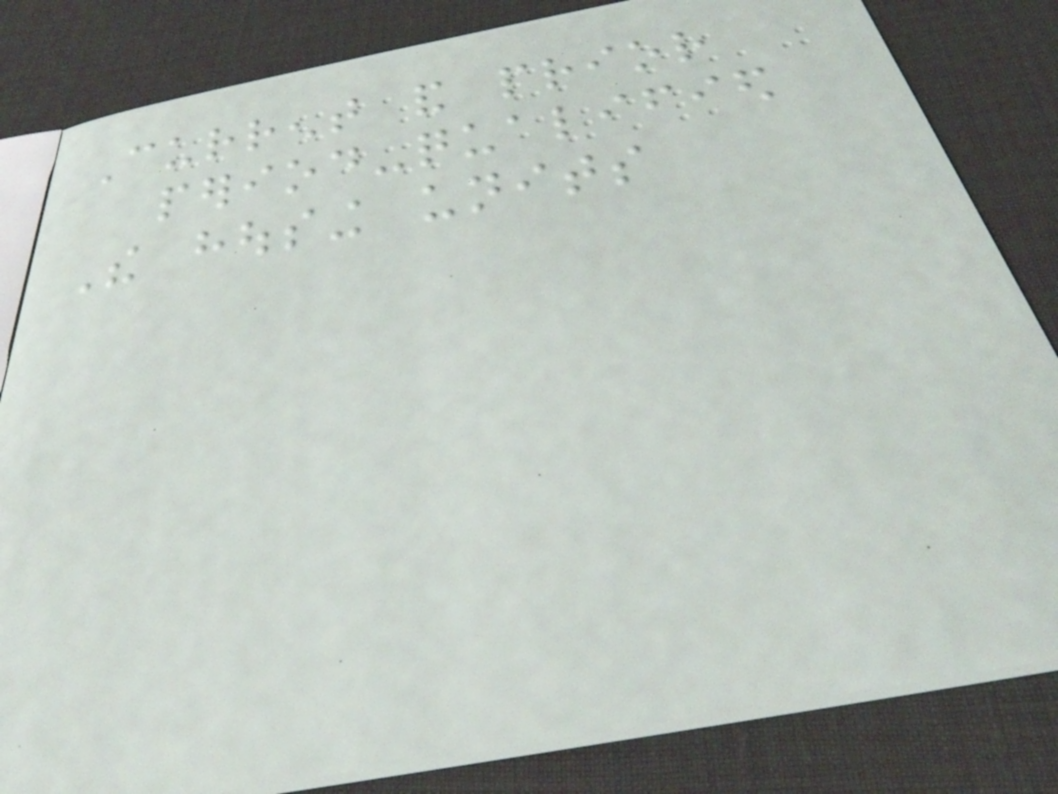Current and prior
period-qualified
The housing units
